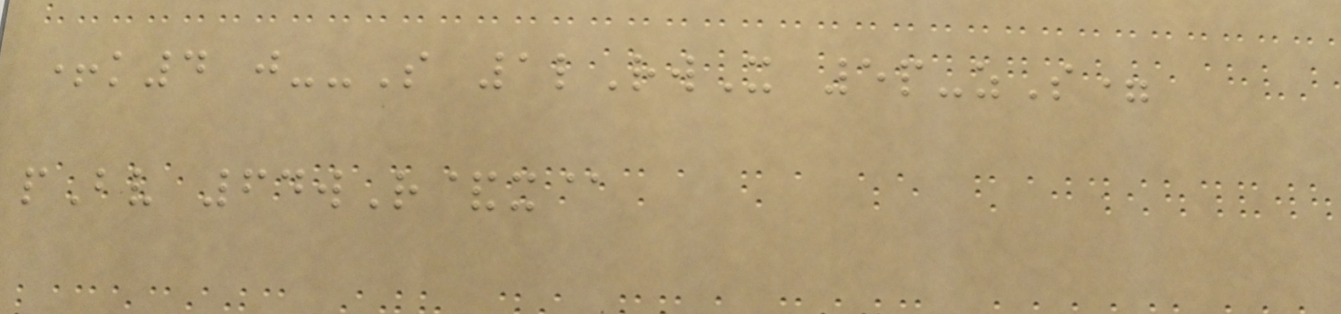+k4 j--S 1lRwX 5p-zS=
pBv 64wR&x@
